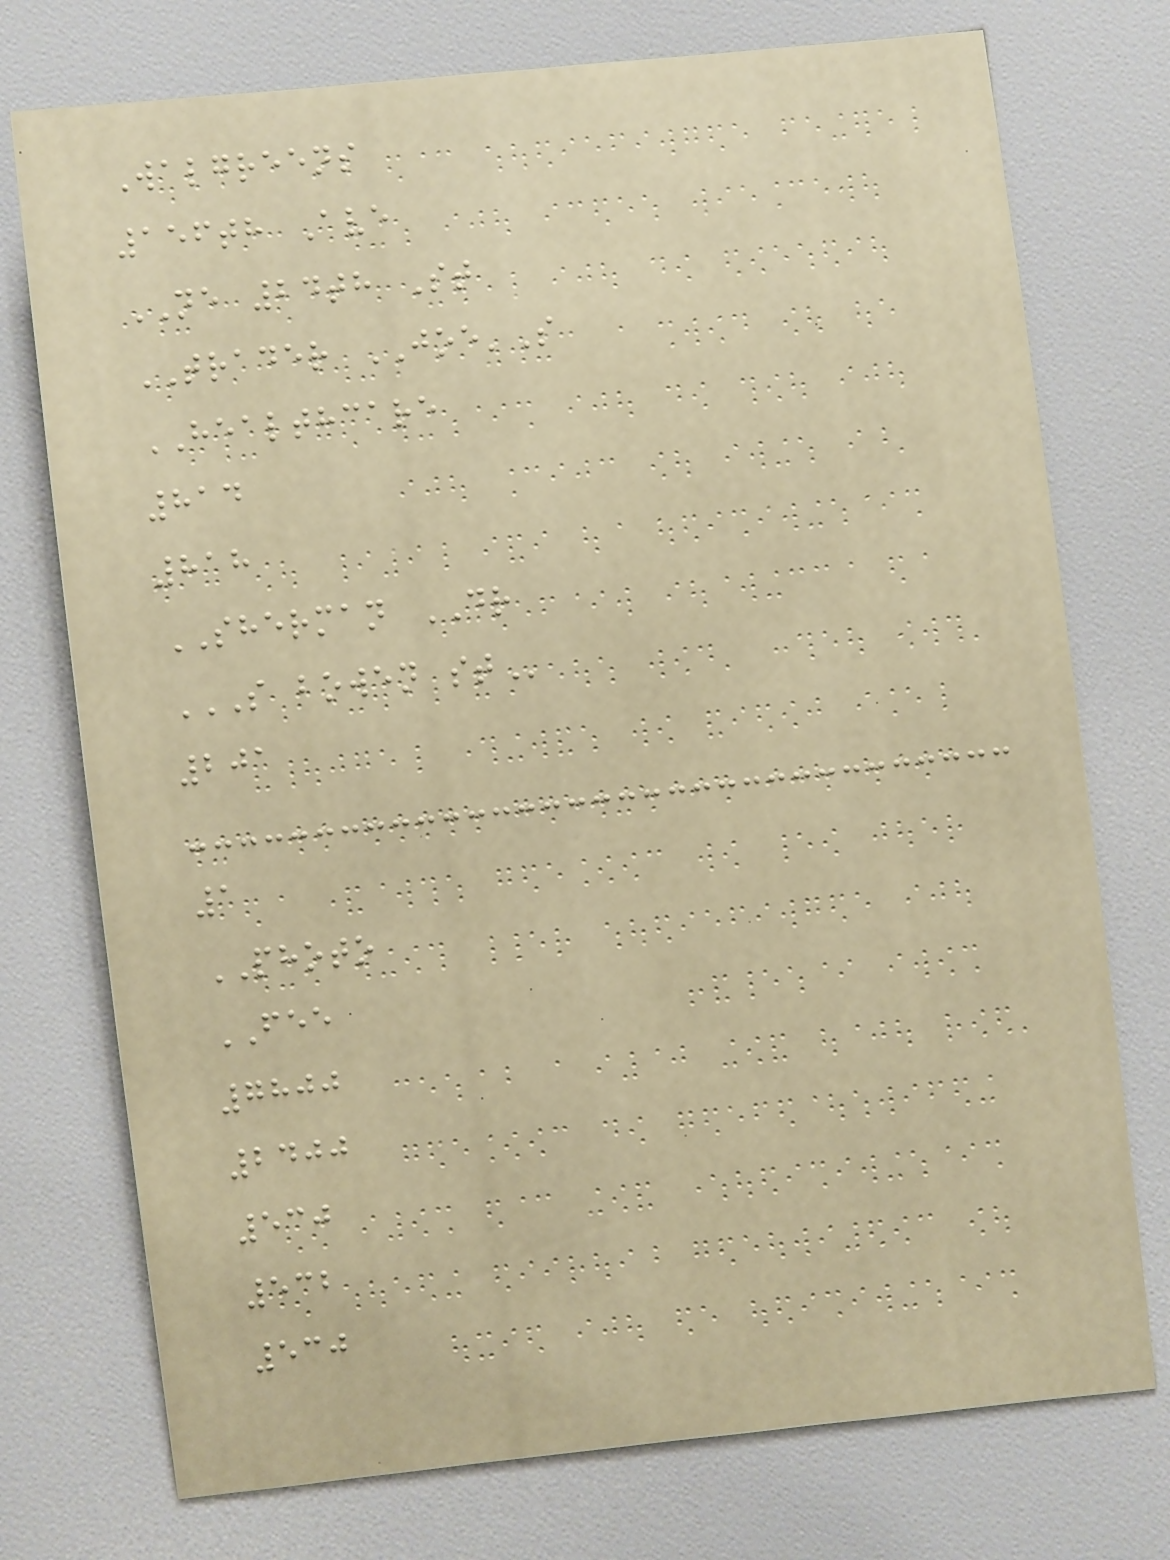Walgreens
156th Ave
NE 24th St
TRADER JOE'S
HEALTHCARE
814
818
SHERMAN DR
S BOWEN ST
201
1
PHOTO
FEE
7800
2400
530
532
530
